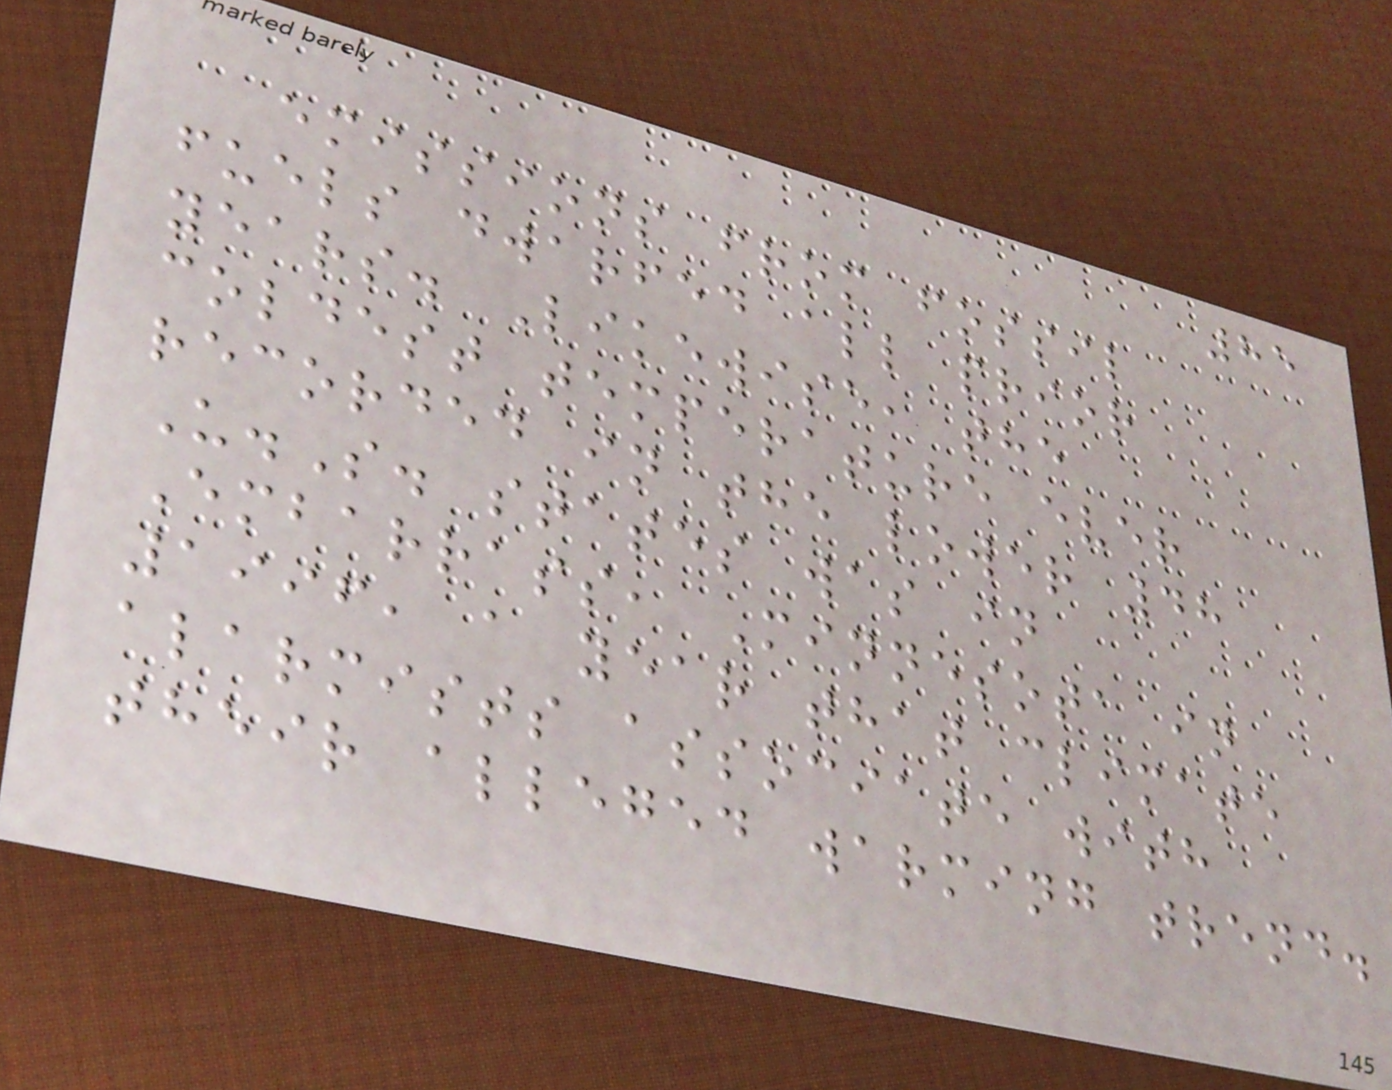85
emissions from fossil
fuels dwarfed all prior
years. Likewise, the
coldest temperature ever
recorded in the lower 48
U.S. states was in
Embarrass, Minnesota in
1996, a year that climate
alarmists associate with
their alleged warming trend.
